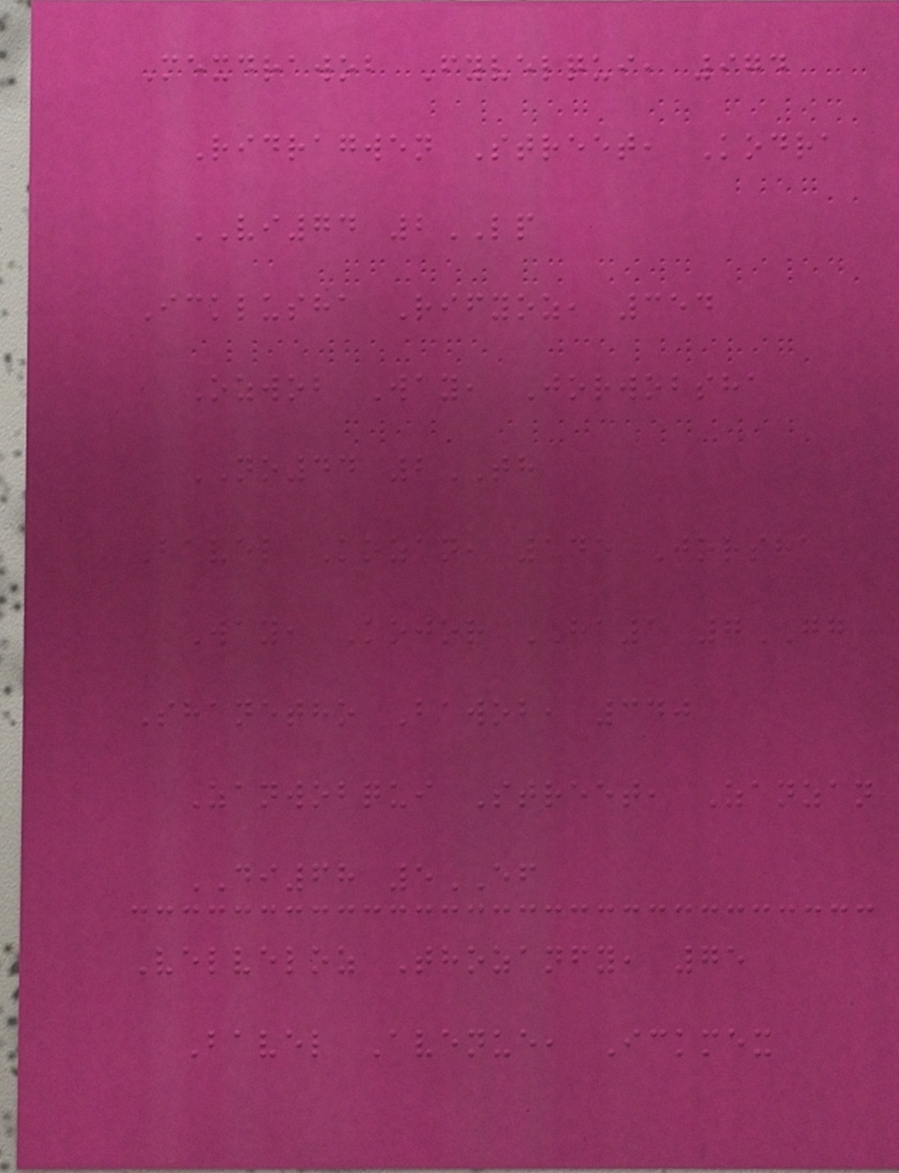Mexdrawob Fyvelqui, 974
Ridragwen Street, Kodra
VI74 2LP
Icklusha Rifyoz, 354
Ozwob Way, Jorwobsha
NO44 2TH
Bavel Kozan, 145 Jorsha
Way, Kojor HA1 7GG
Shanetho Bawob, 340
Zanwobqui Street, Zanzan
DI68 5EF
Velveloz Thozanfy, 75
Bavel Avenue, Ickmex
